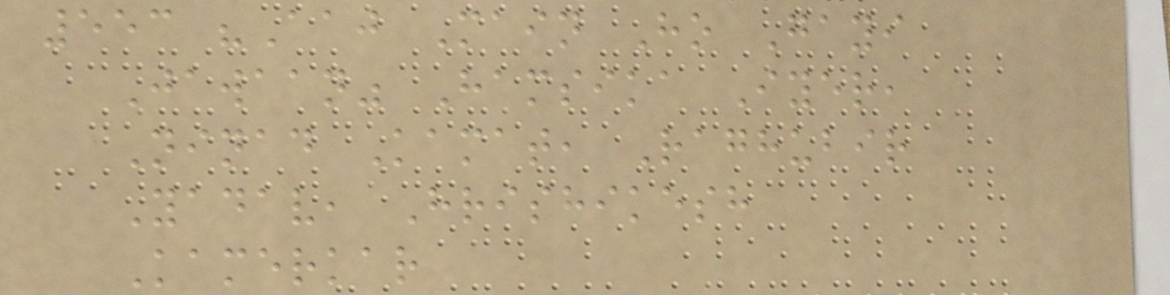553 "Aaj Main Ho Gayi
Jawaan" Hamsika Iyer,
Ninad Kamat, Raghubir
Yadav, Hrishikesh
Kamerkar
